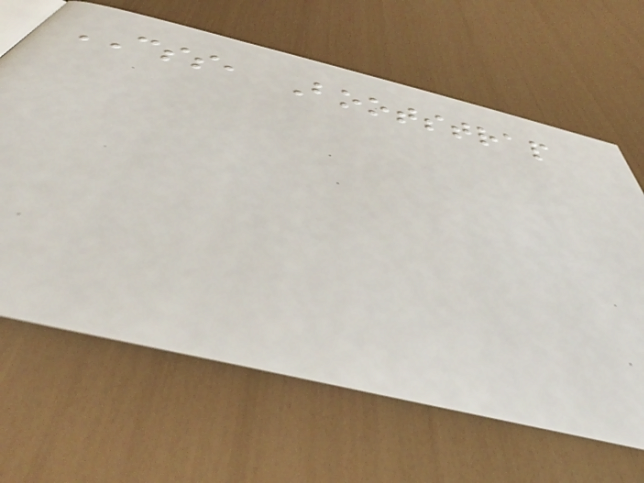CSS, Bootstrap
